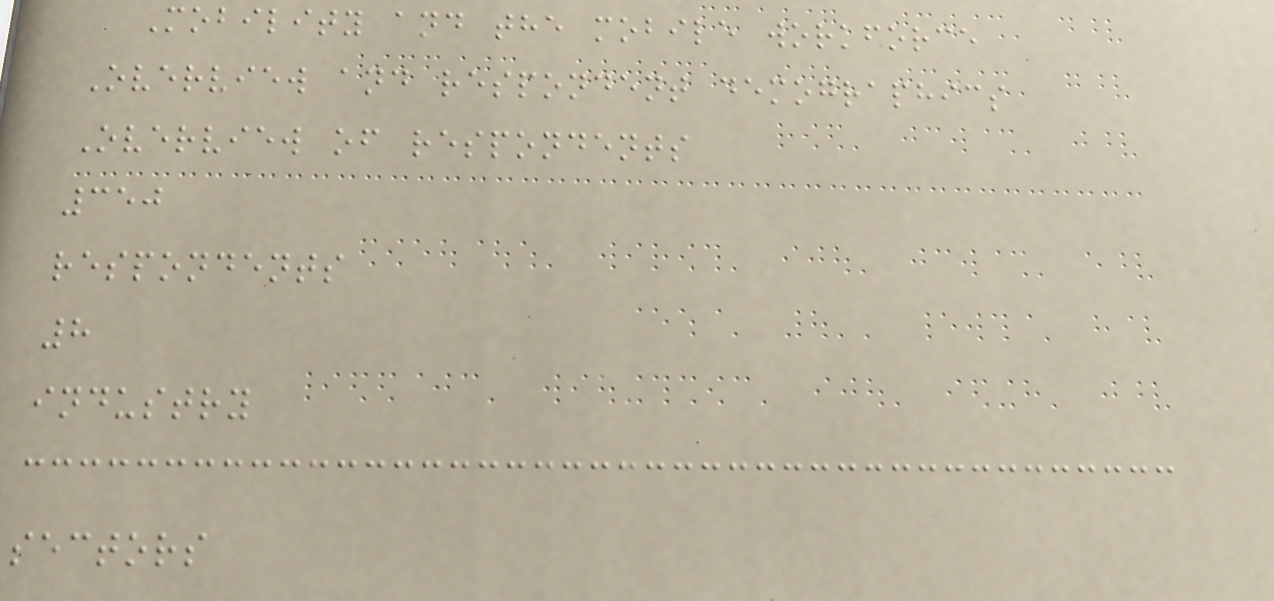Mobility and the mobile workforce
Overview and respondent demographics
Overview of respondents
350
respondents
8
industry
sectors
